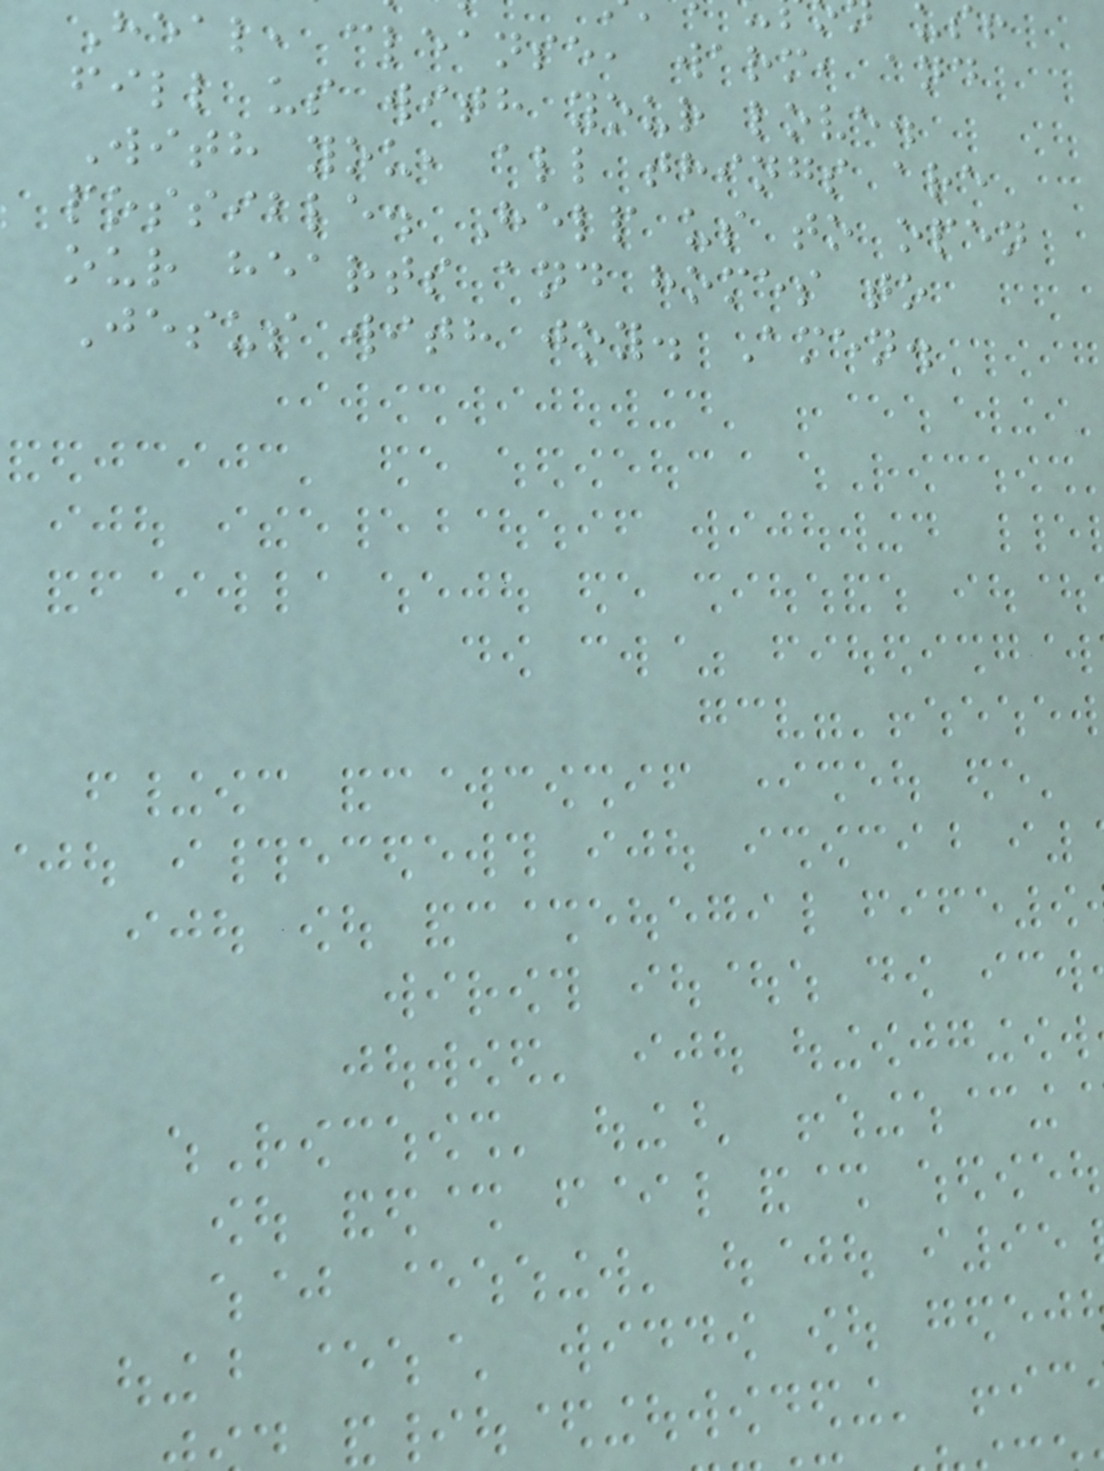Heal, cleanse, warm, and
fill us with your love.
With you, all things are
possible. Help us to open
our hearts and homes to
Jesus with joy. Amen.
